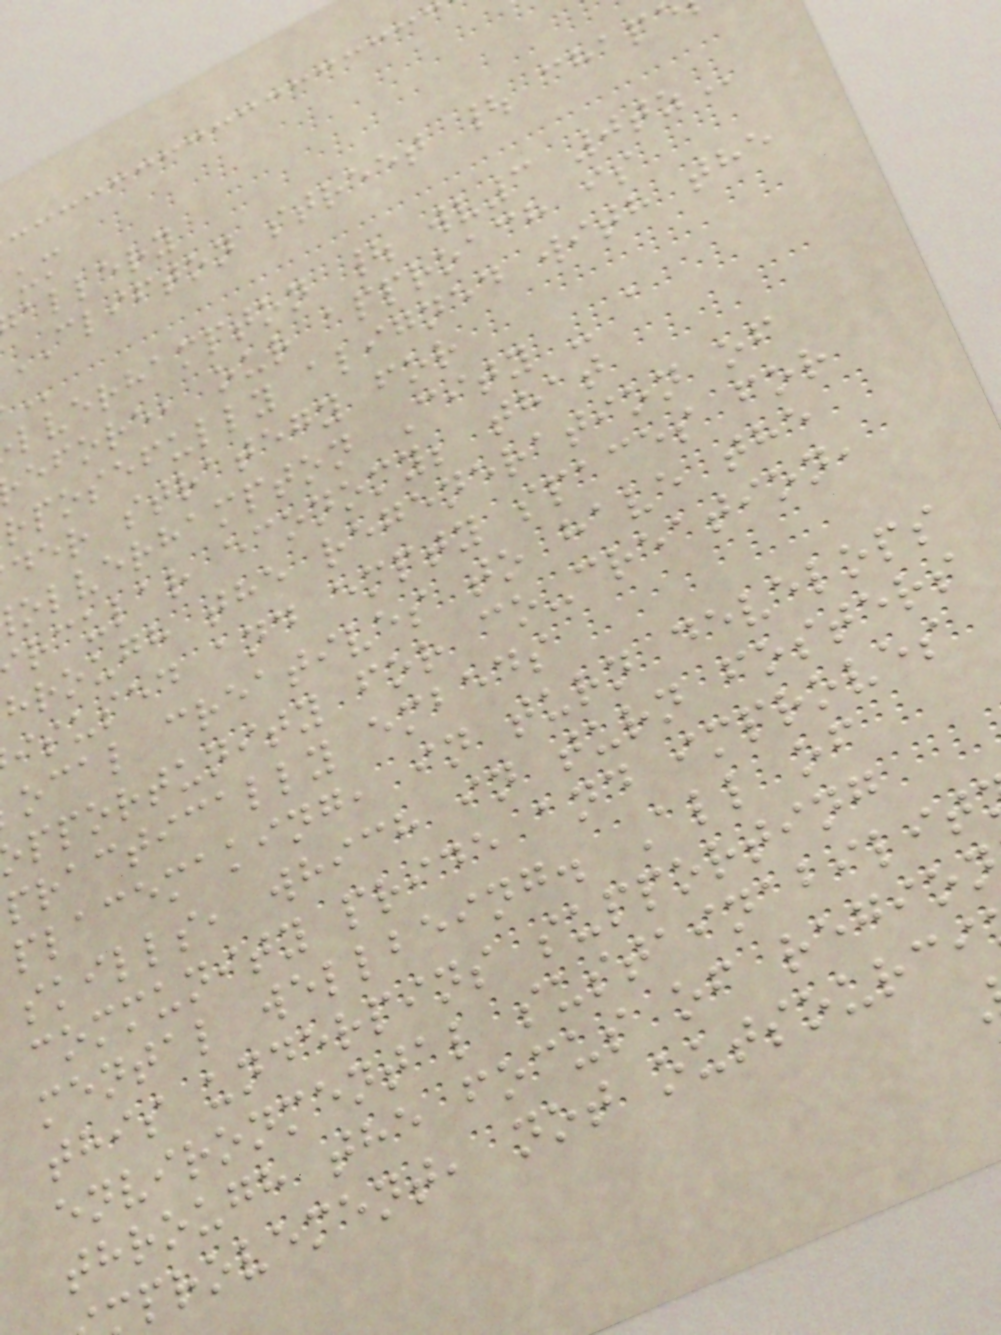allery
CLIFTON street |
lverhampton | wv3
efore, our approach is
rposefully aligned with the
der strategy for
olverhampton City - a
rcular economy; that
hrough the regeneration of
isused and empty spaces for
ocal creatives to have the
pportunity for co-creation,
practically embeds
placemaking, in turn develops
skills, which in turn fosters
community pride and improves
mental wellbeing. All of
this underpins supporting
environmental sustainabilit
through the focus of regio
provement, not outsourci
